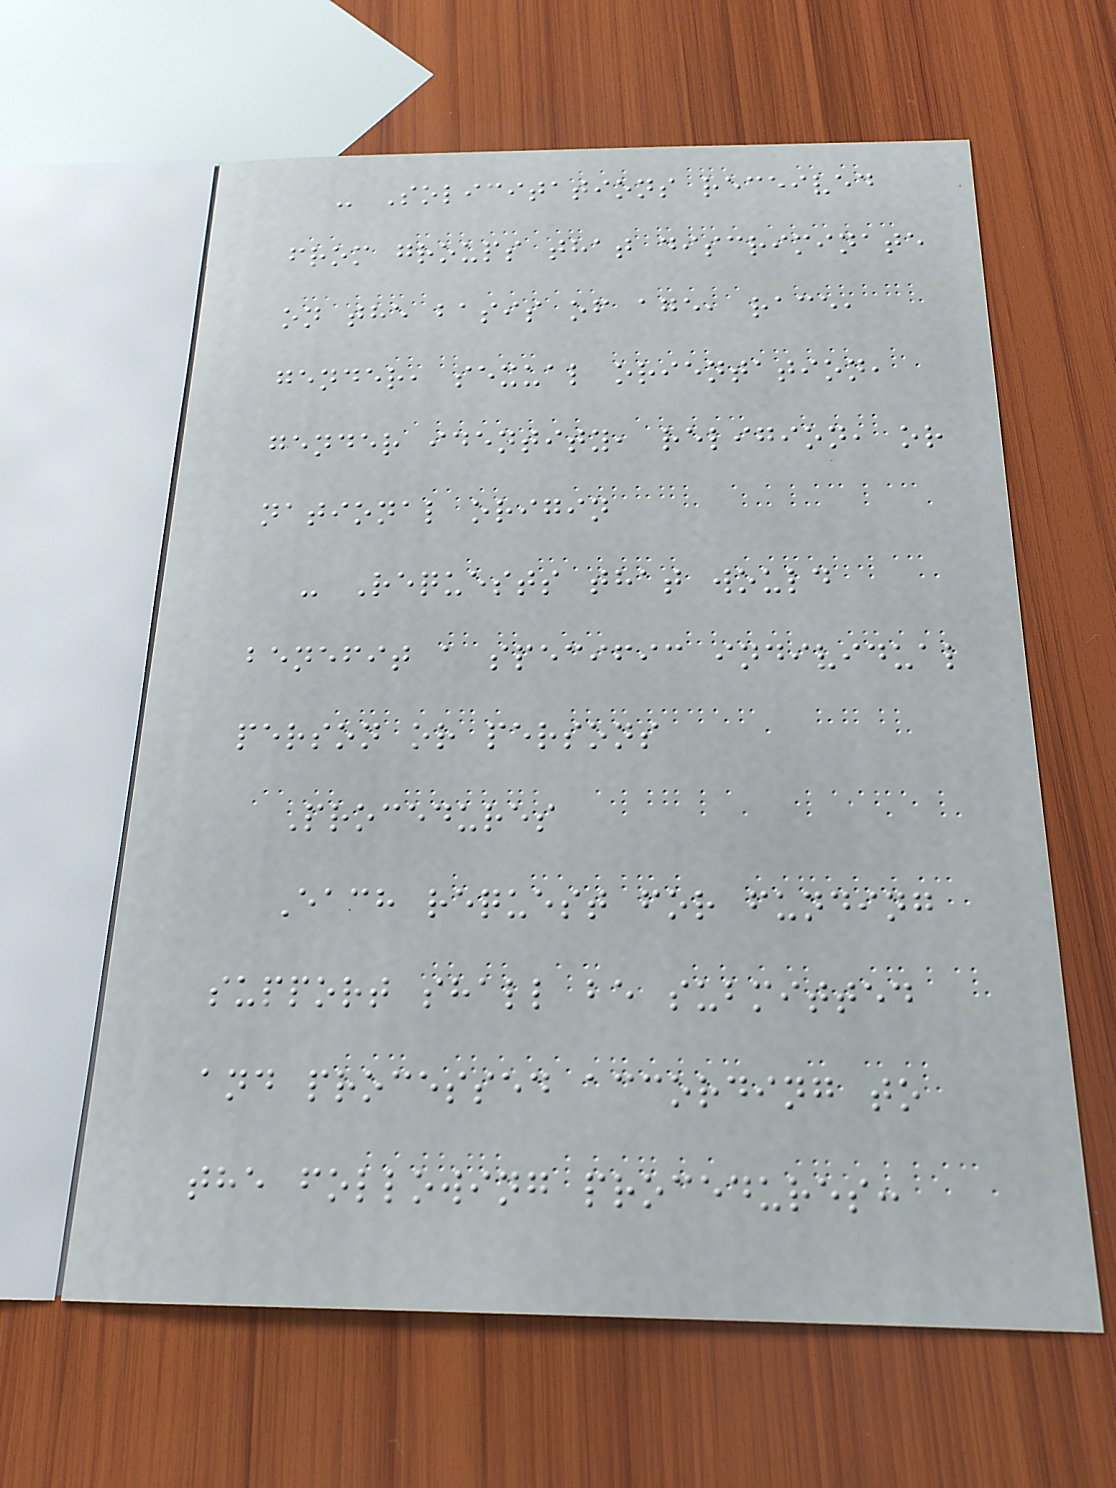- Solicitations received
from groups that discriminate
on the basis of age, race,
gender, sexual orientation,
gender identity, religion, or
national origin
- Requests that would
benefit a specific individual
person or persons
Procedures
Each request for funding
support shall be submitted
and processed according to
the following procedures:
